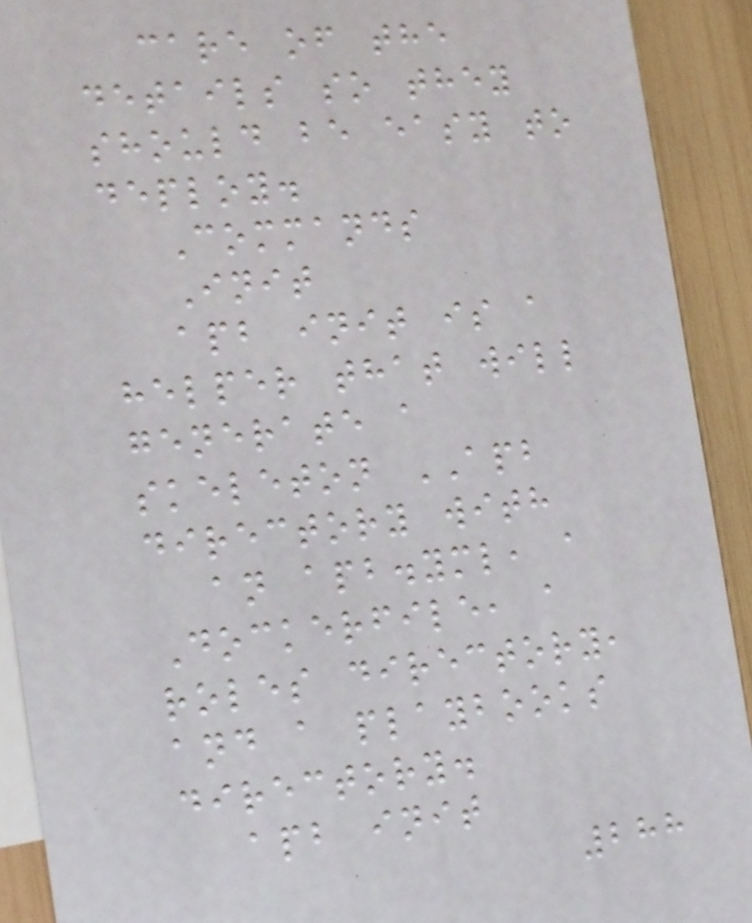care of the
details so they
should be easy to
deploy.
Commands
Init
apb init is a
helper that will
generate a
skeleton APB
directory with
an apb.yml, a
Dockerfile, a
roles directory,
and a playbooks
directory.
apb init
288
